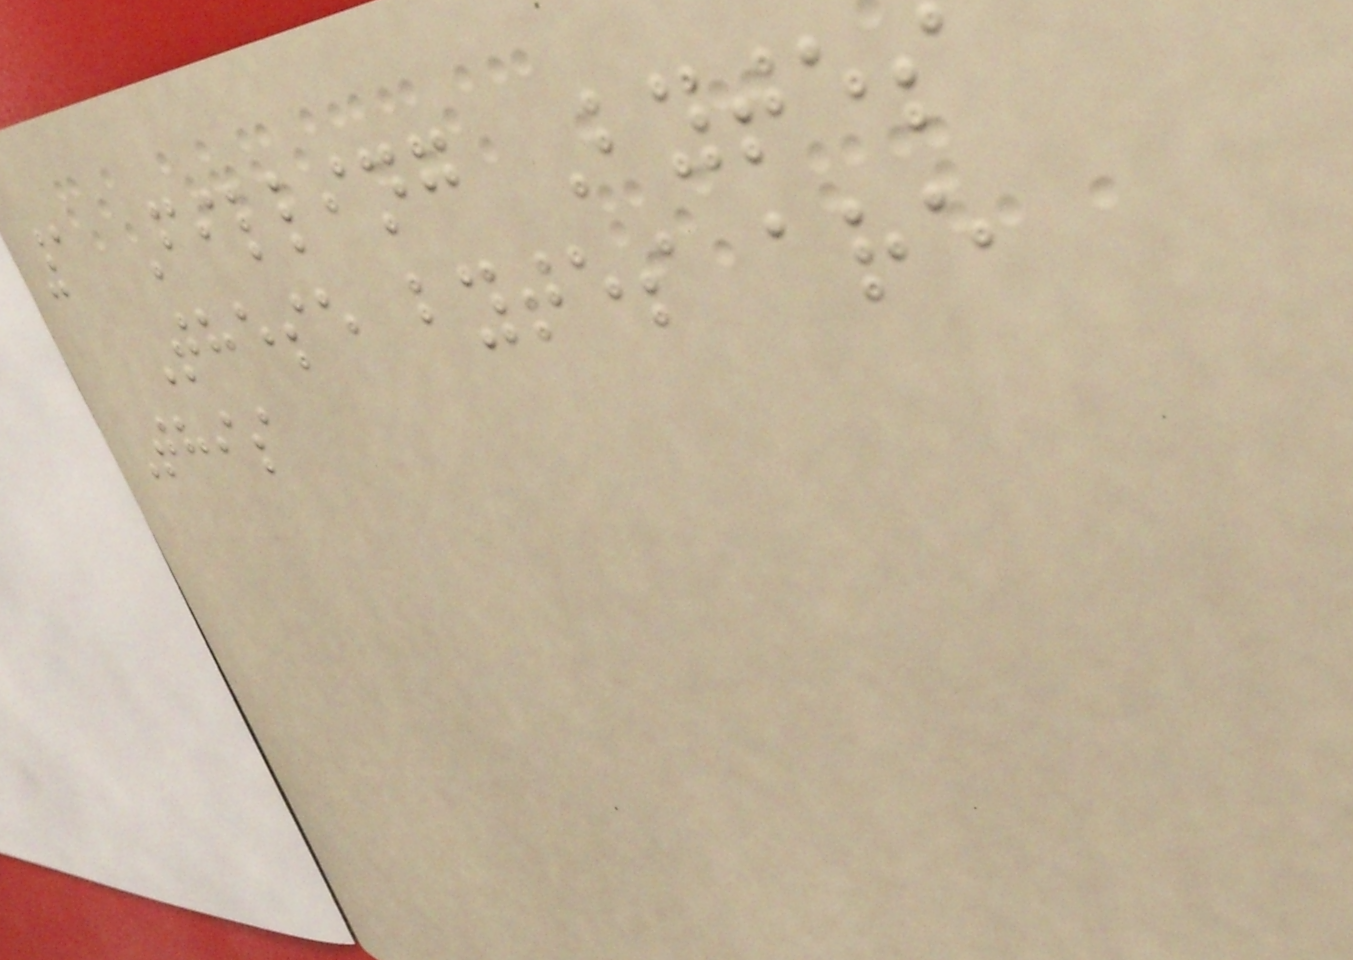1 Filling Bytes
These bytes are
This
